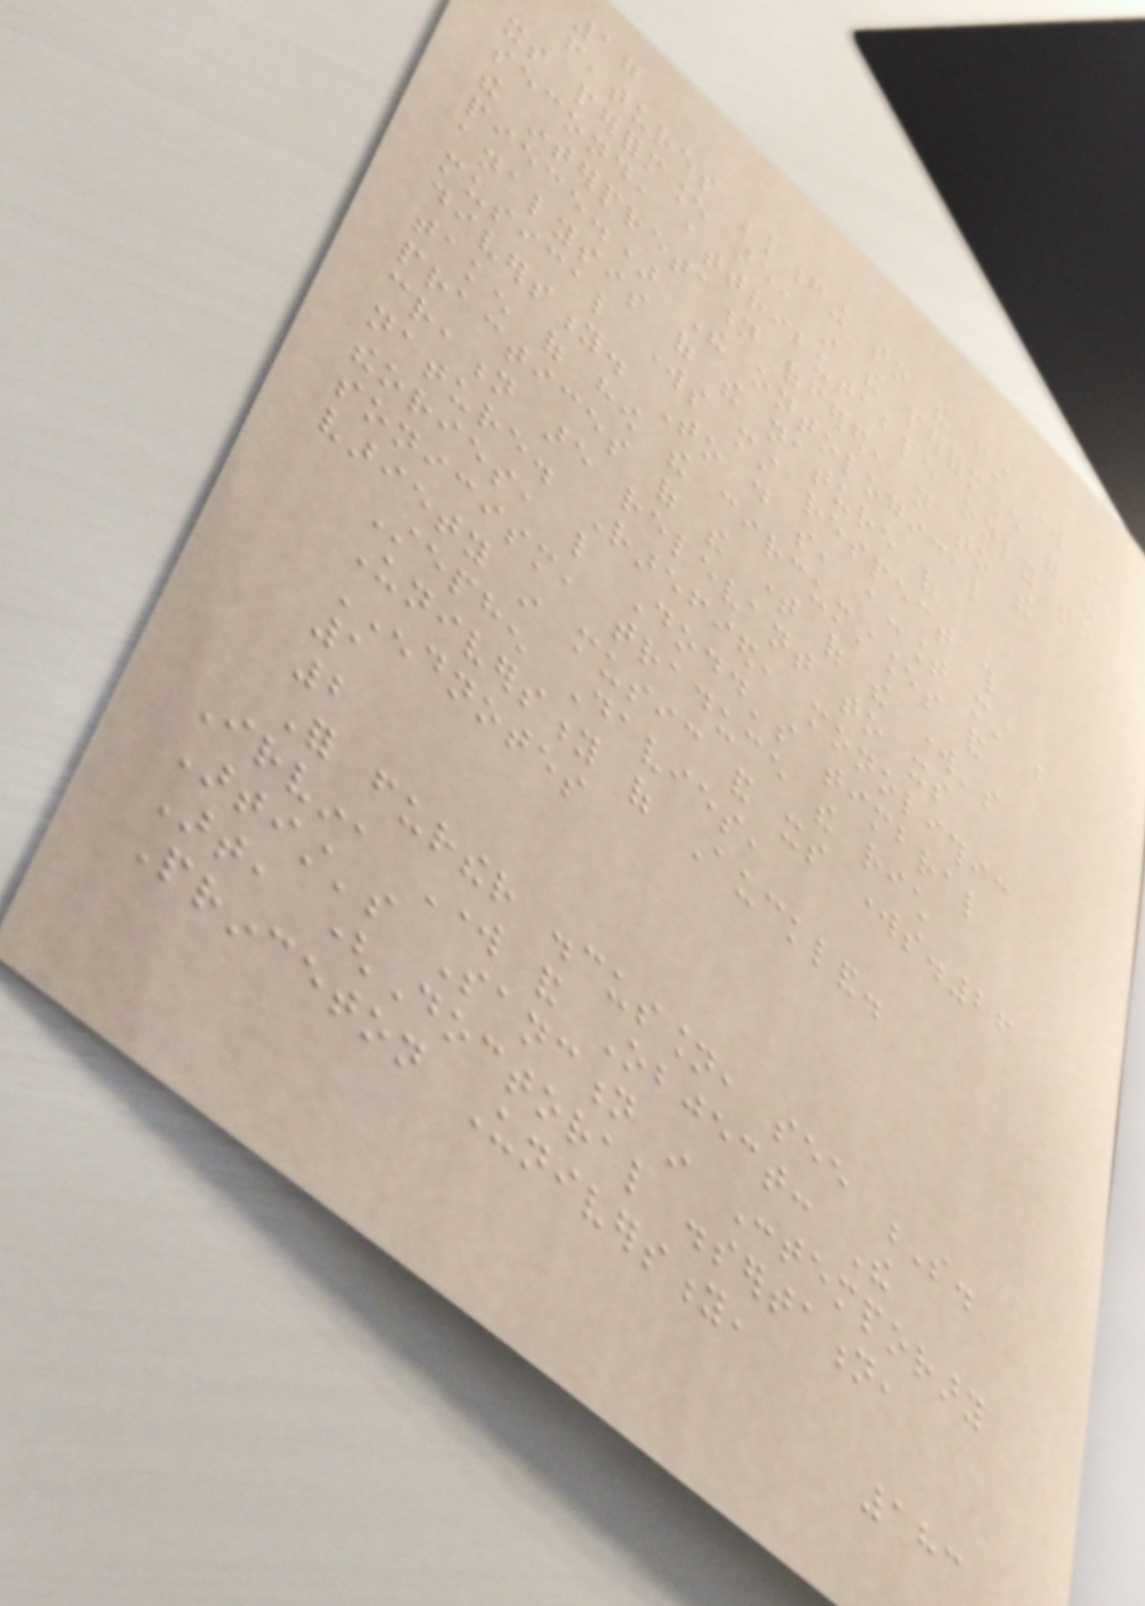17
features belonging to the first work in
its performance are, in the performance of the
second, attributable only to
the interpretation offered, not to the
piece.) The ontological
analysis of the nature of
musical works must respect this
diversity. To do so, account must be
taken of how the circumstances and
practices of the time of the work's
creation are relevant to its
nature. Rarefied, monolithic
theories, like Dodd's timbral
sonicism, traduce the rich
variety in music and its works.26
Stephen Davies,
University of Auckland.
ENDNOTES
1
2
For further discussion, see S.
Irvin, Work and Object: The
Artist's Sanction in Contemporary
Art, (Doctoral dissertation,
Princeton University,
183
